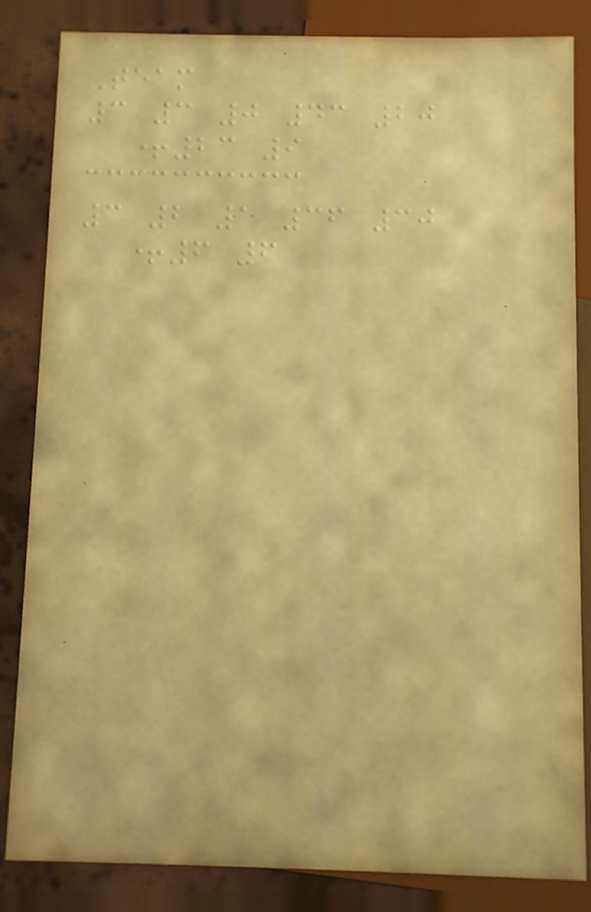Team
3 3 0 43 20
+23 9
3 2 1 36 30
+6 6
